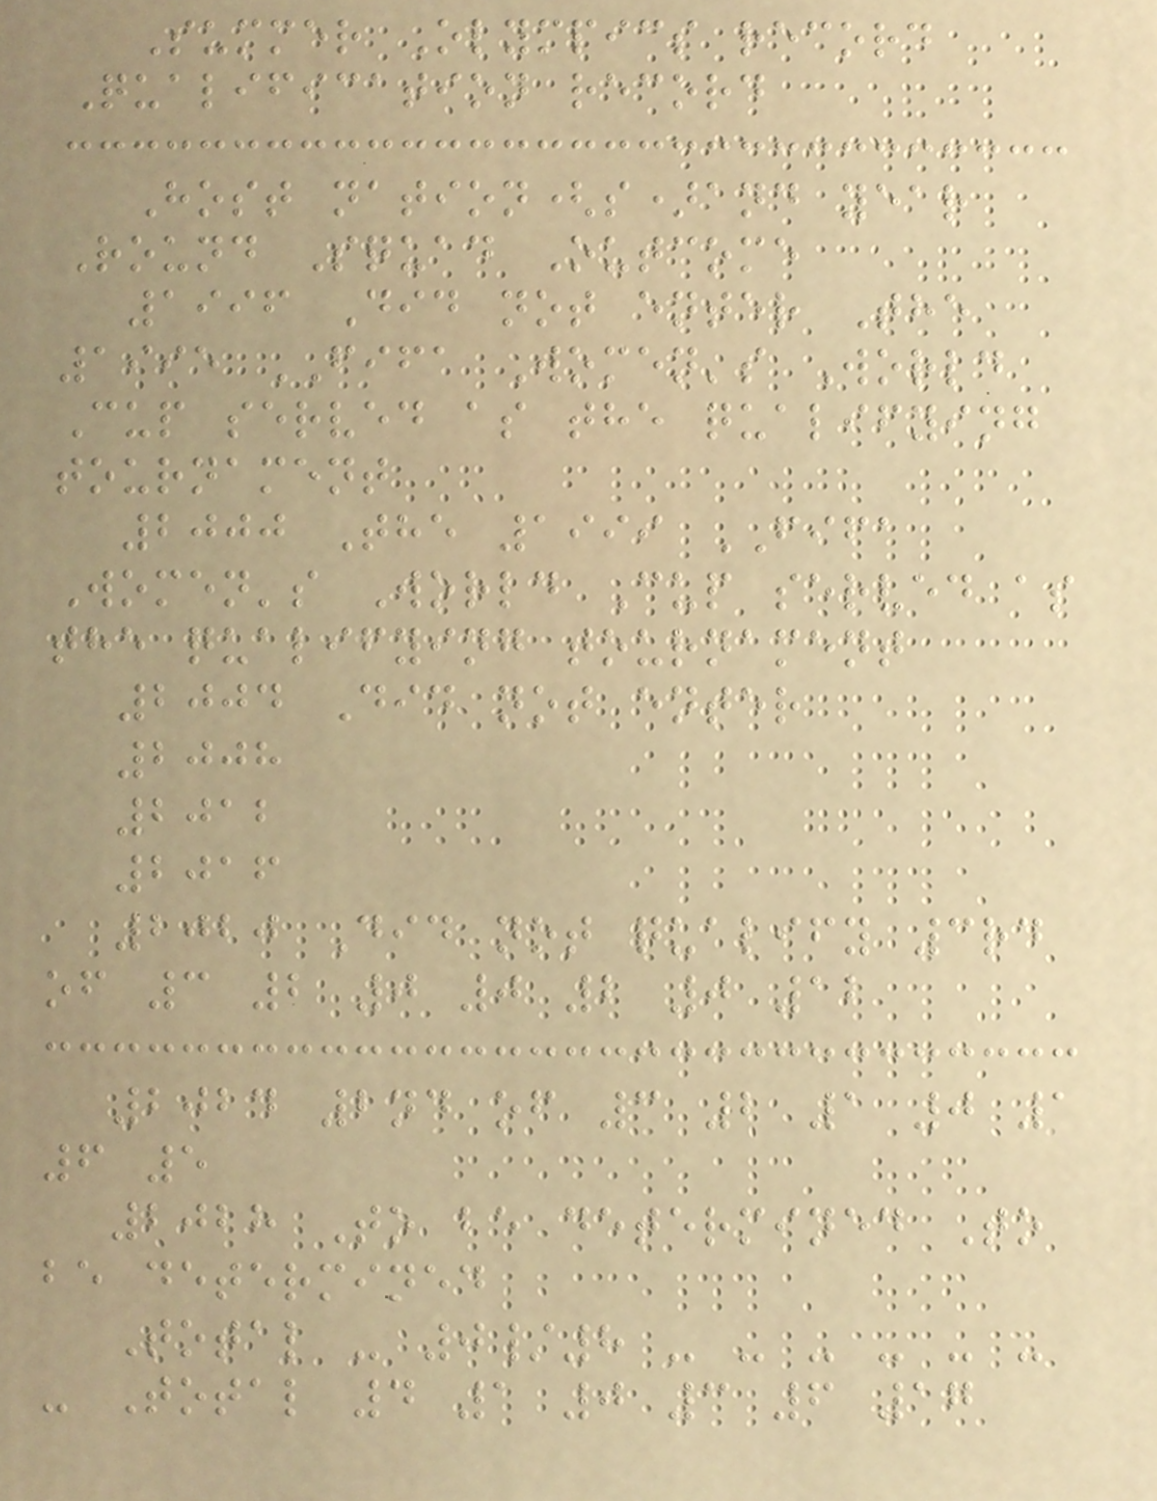Summer Olympics record
Qualification record
Host nation(s)and year
Round Squad Outcome
1996 Did not enter The
1995 FIFA Women's World
Cup served as the qualifying
tournament
2000 The 1999 FIFA
Women's World Cup served as
the qualifying tournament
2004 Did not enter
2008
2012
2016
2020 Did not qualify 3rd
of 3 2 0 0 2 0 12
2024 2nd of 3 2 1 0 1
6 5
2028 To be determined To
be determined
Total - 0/8 - - - - - -
- Total 4 1 0 3 6 17
